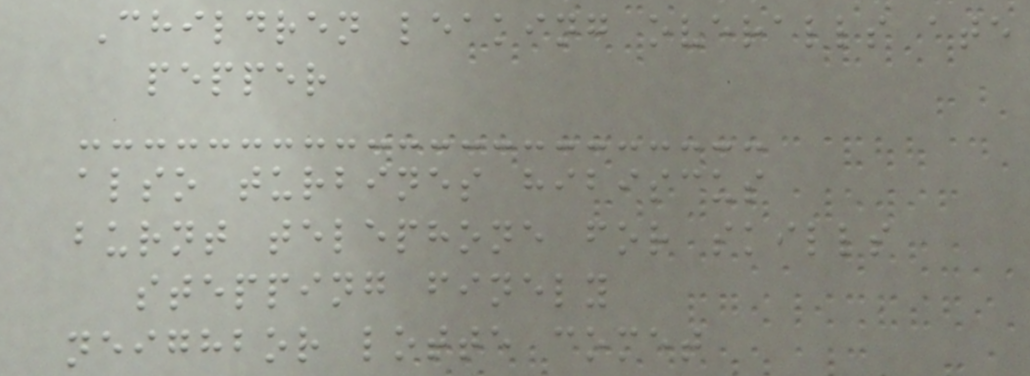Children leaking overalls ate
pepper
also turbines hibiscus
burnt telephone for skills
stepping finely
neighbor lotte comet
